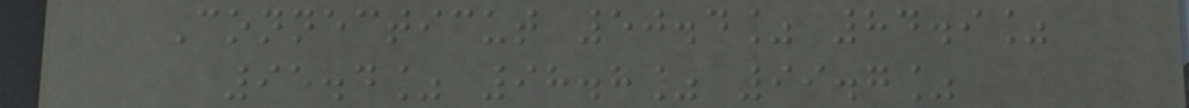Connecticut 50.4% 84.9%
95.4% 98.8% 99.7%
